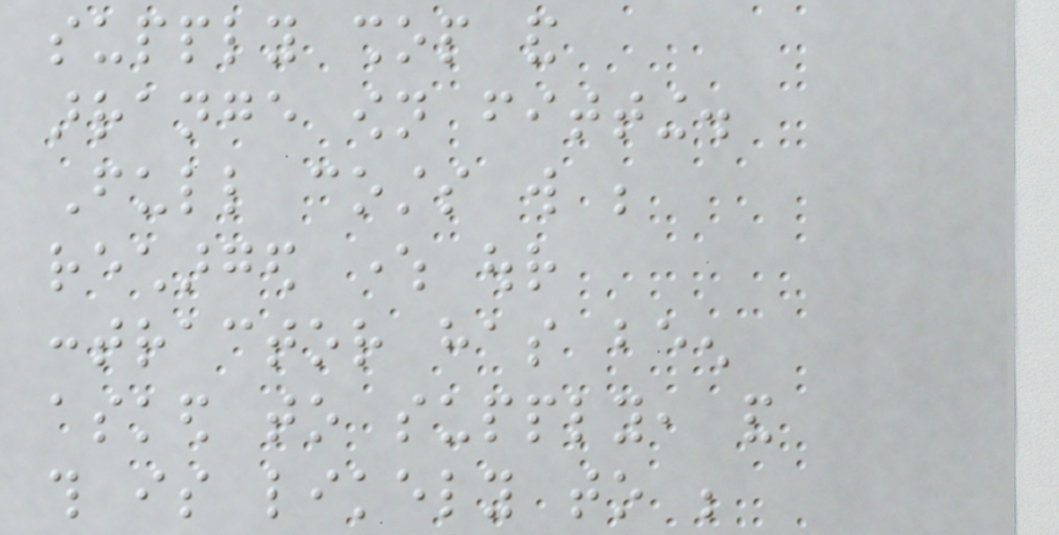supply shop and
arrange own fitting.
Full costs will be
recharged where our
contractor has been
asked to supply, and
this is likely to be
